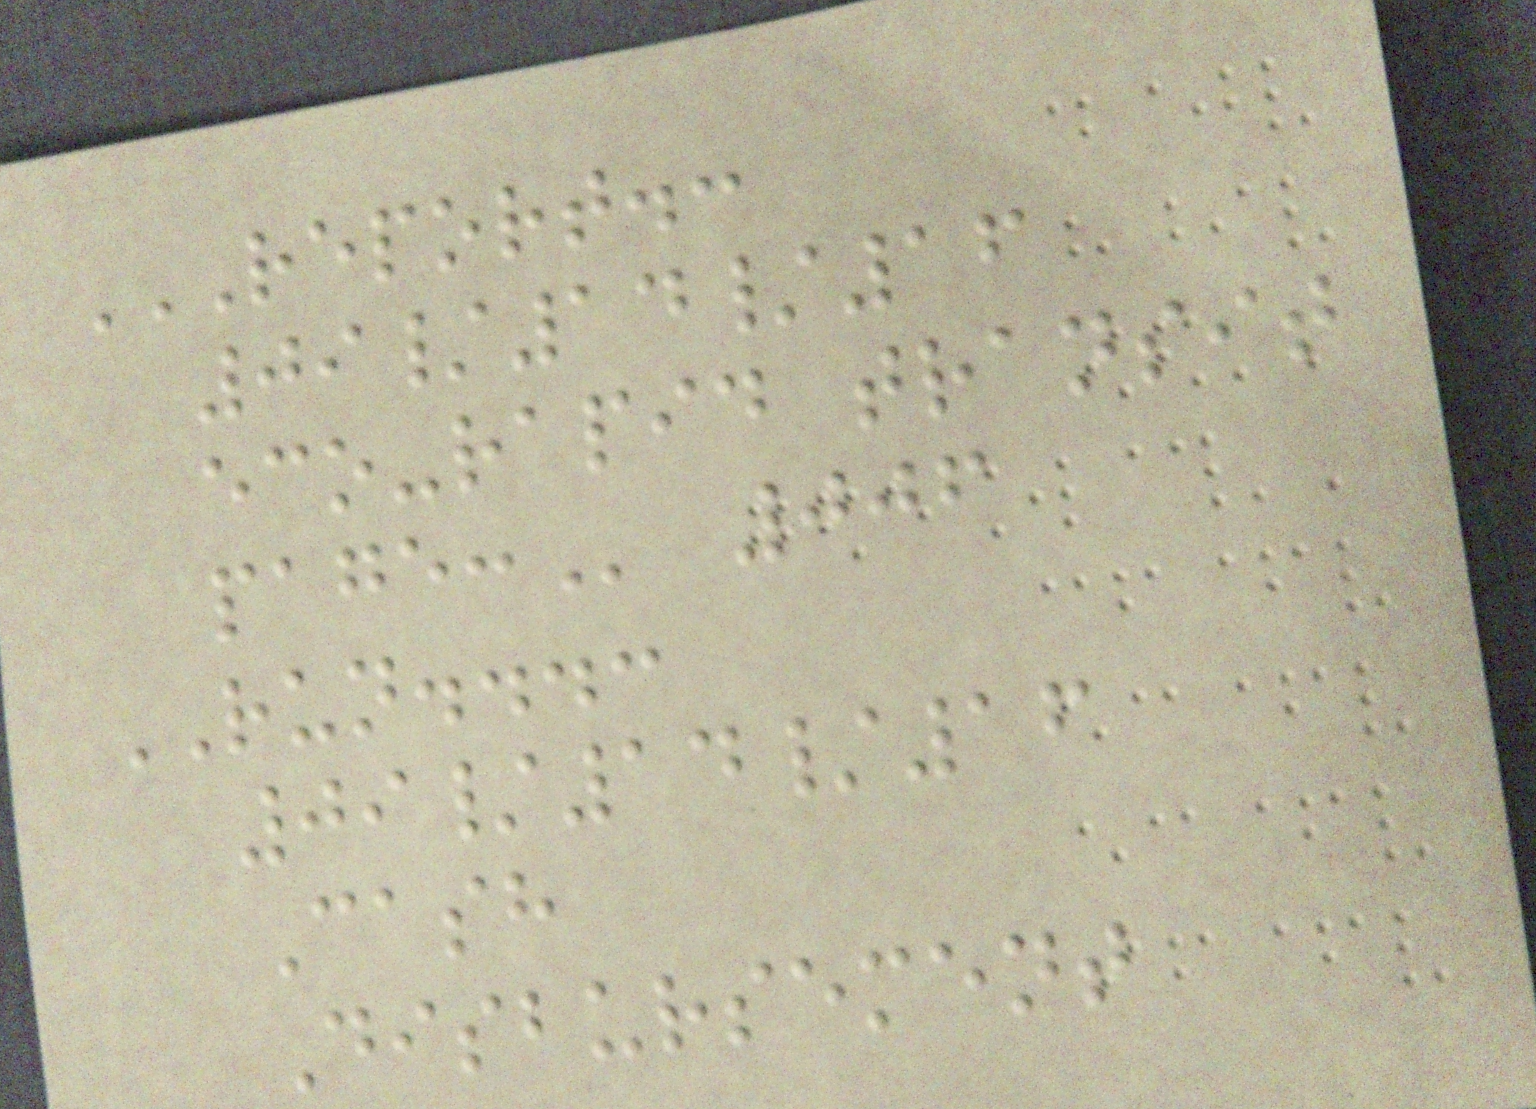REPORT.:
09/14/16
ECO-RAPID TRANSIT
PAGE: 006
RUN...:
09/14/16
Cash
Disbursement
